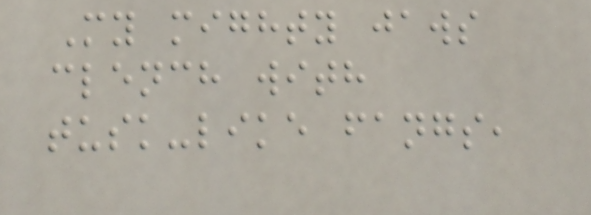My mighty jaws
clench with
tusk-like fangs,
